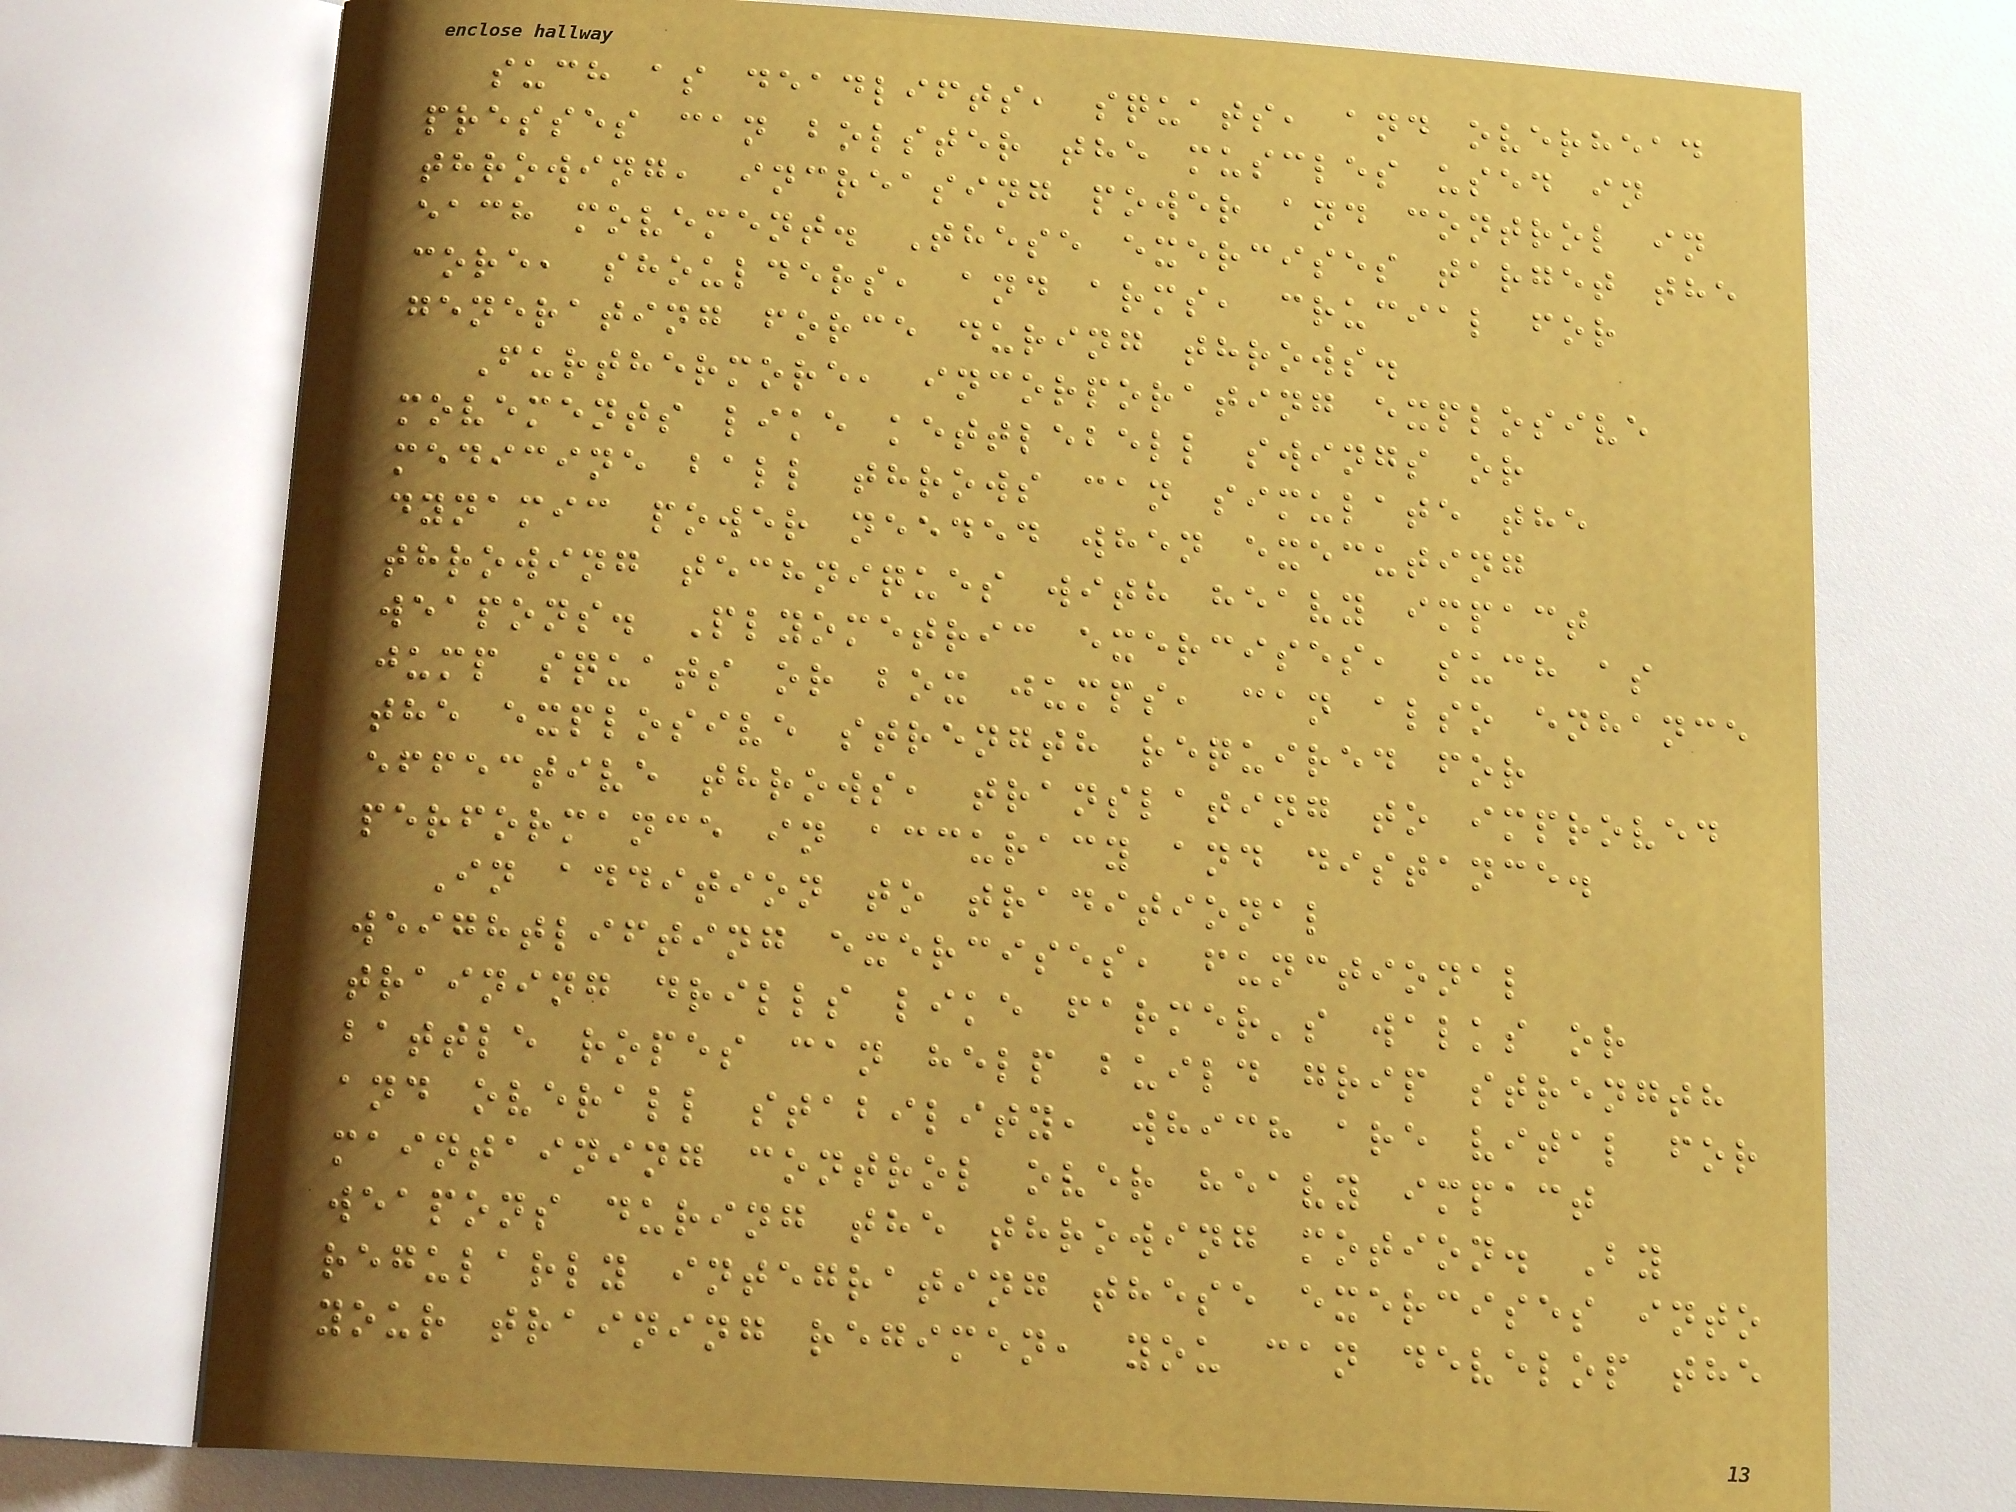such as deadlifts, squats, and overhead
presses can bolster the muscles used in
throwing, increasing power and control in
each movement. These exercises target the
core, shoulders, and arms, crucial for
generating force during throws.
Furthermore, incorporating explosive
movements like kettlebell swings or
medicine ball throws can simulate the
dynamic power needed when executing
throwing techniques with heavy impact
weapons. Plyometric exercises, such as
jump squats or box jumps, can also enhance
the explosive strength required for
effective throws, translating to improved
performance in accuracy and distance.
In addition to traditional
weightlifting exercises, functional
training drills like farmer's walks or
battle ropes can help build grip strength
and overall stability, which are vital for
maintaining control over heavy impact
weapons during the throwing motion. By
regularly integrating these exercises into
your training regimen, you can develop the
